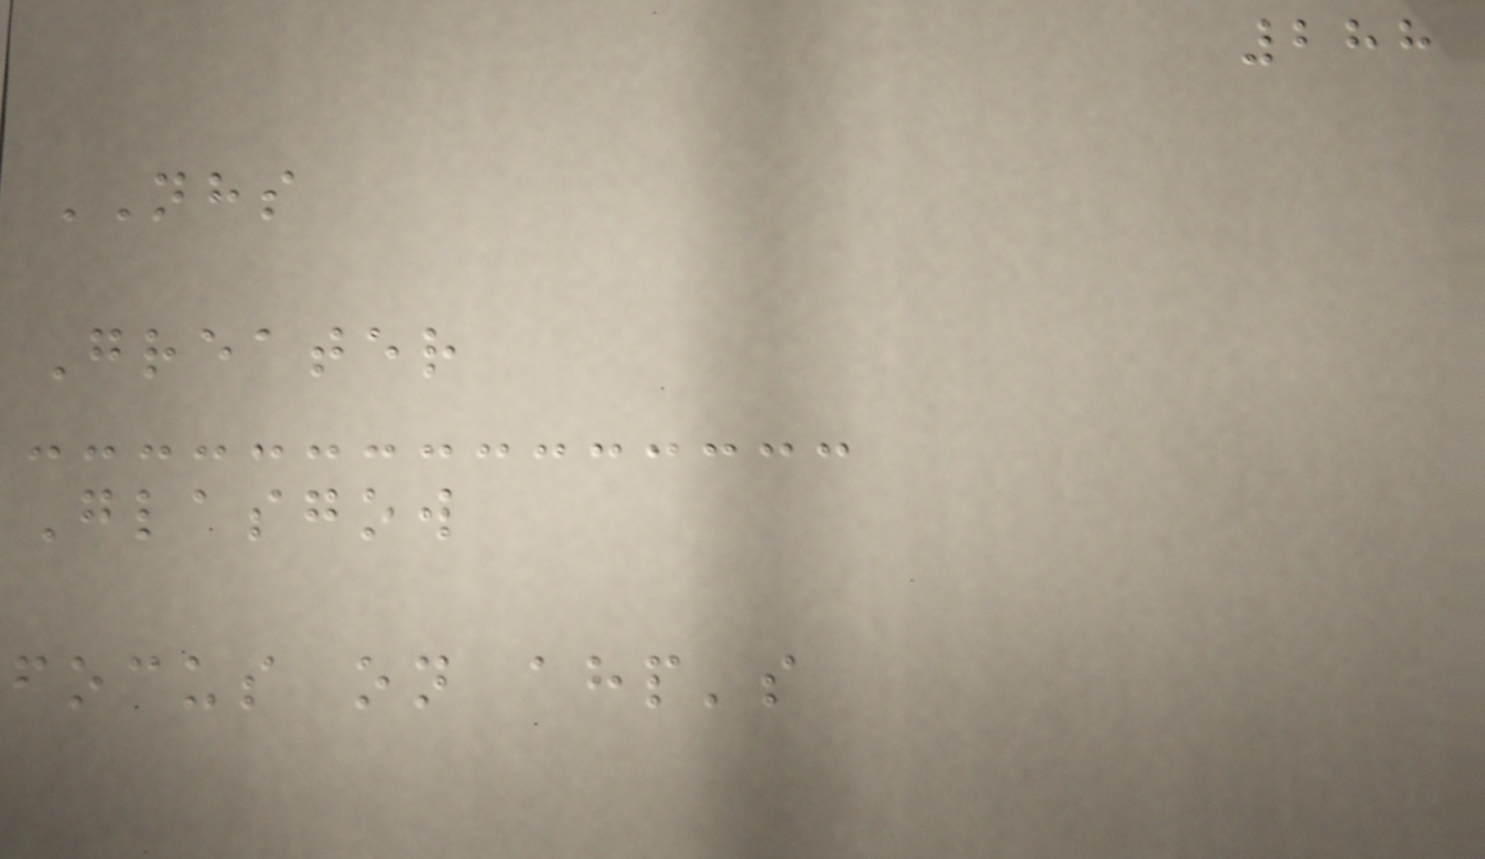288
NHS
Greater
Glasgow
focus on ahp's
